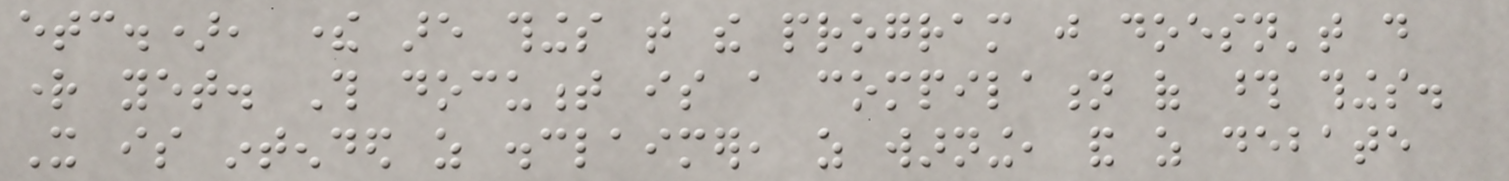etc.), there are things that the program just doesn't do
right yet. This document is a compilation of those things.
It is intended as disclaimer, as warning, and as debate
